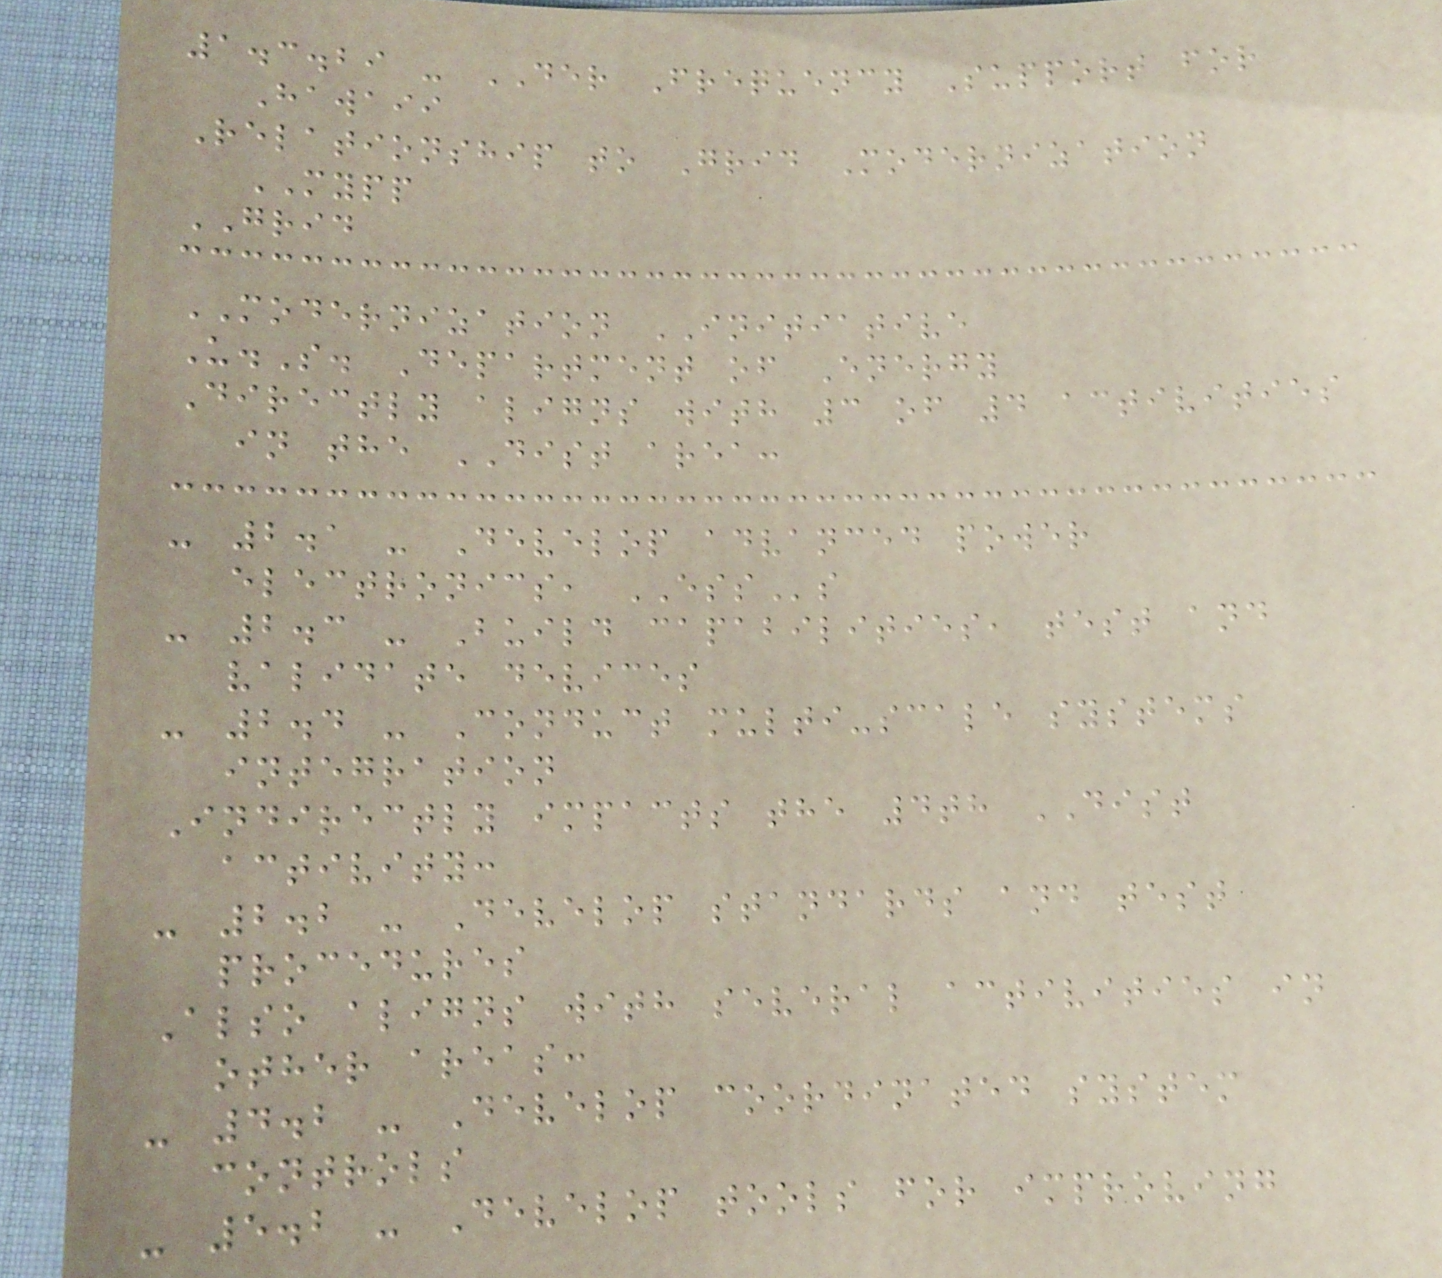1.3.29 - DER Frequency Support for
Hawaii
Relationship to Grid Modernization
MYPP
GRID
MODERNIZATION INITIATIVE
U.S. Department of Energy
Directly aligns with 3 of 4 activities
in the DIST area:
- 2.1 - Develop advanced power
electronics, ESSs
- 2.3 - Build capabilities, test and
validate devices
- 2.4 - Conduct multi-scale systems
integration
Indirectly impacts the 4th DIST
activity:
- 2.2 - Develop standards and test
procedures
Also aligns with several activities in
other areas:
- 4.2 - Develop coordinated system
controls
- 5.2 - Develop tools for improving
